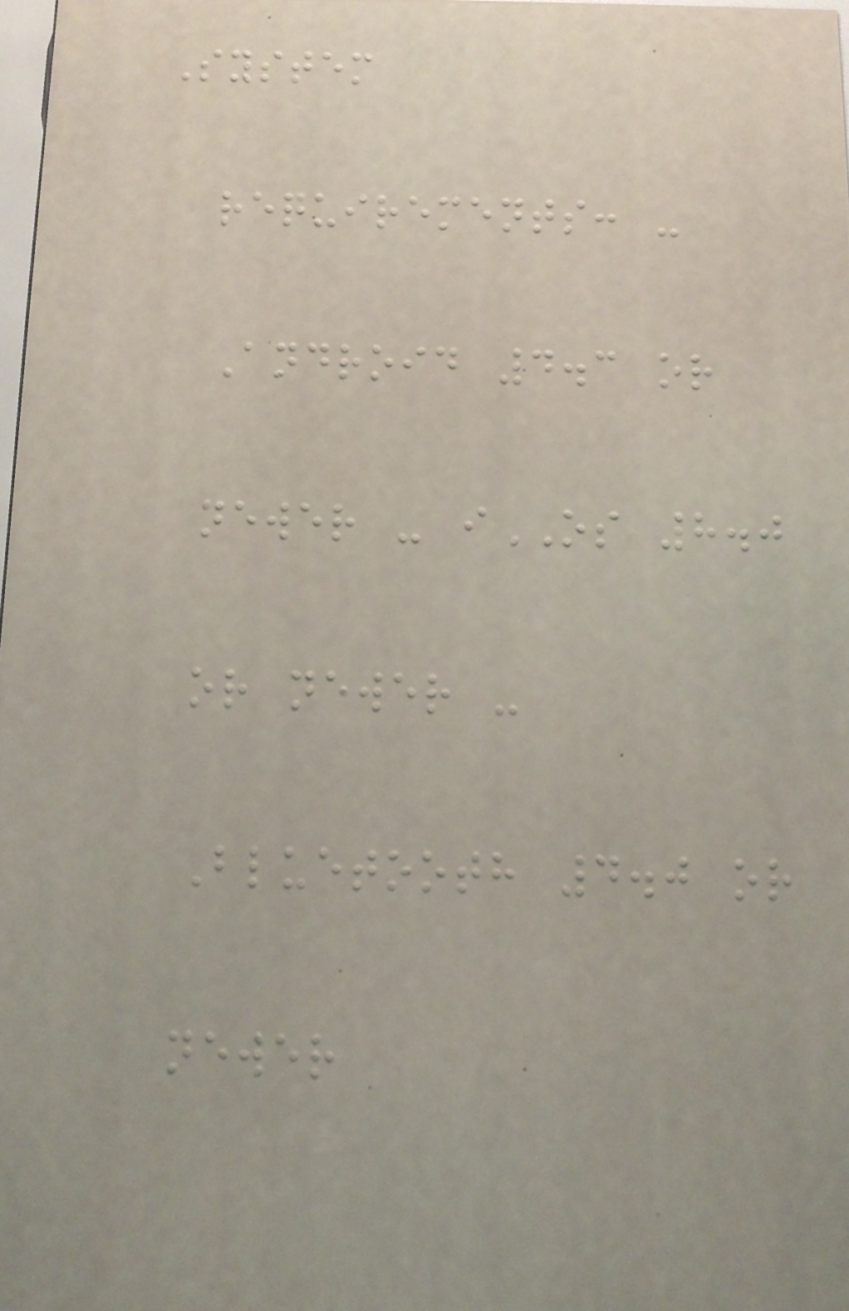System
requirements: -
Android 4.3 or
newer - iOS 8.0
or newer -
Bluetooth 4.0 or
newer
